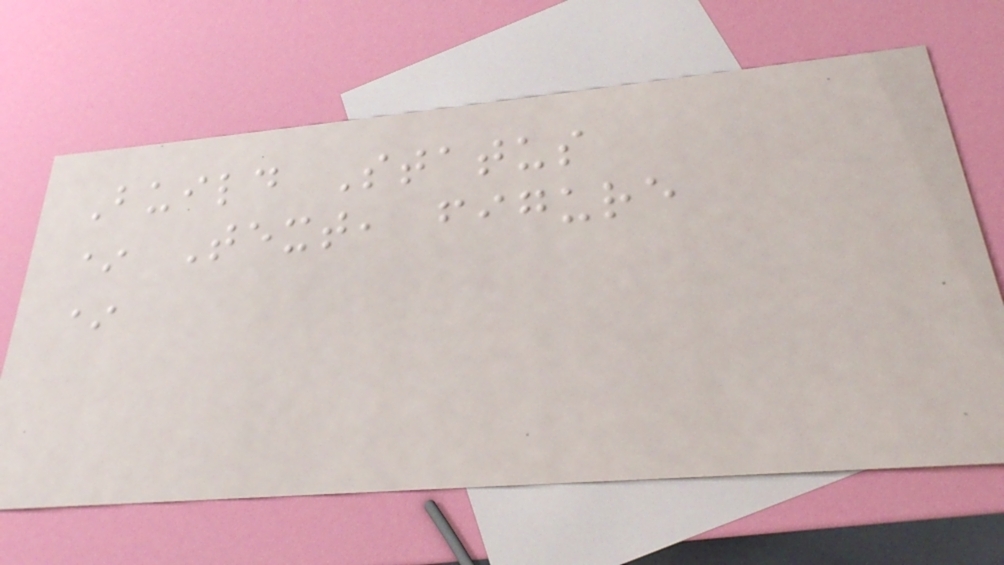Build Status
* Text, figure
*
